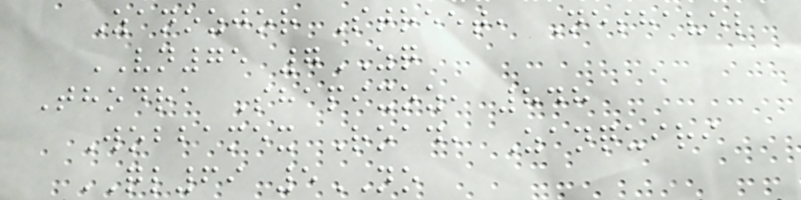Zanozjor Street, Neshavel
VN75 7ZQ
Thodra Shapixoz, 848
Wobbamex Road, Zanquiri
QL69 5NO
